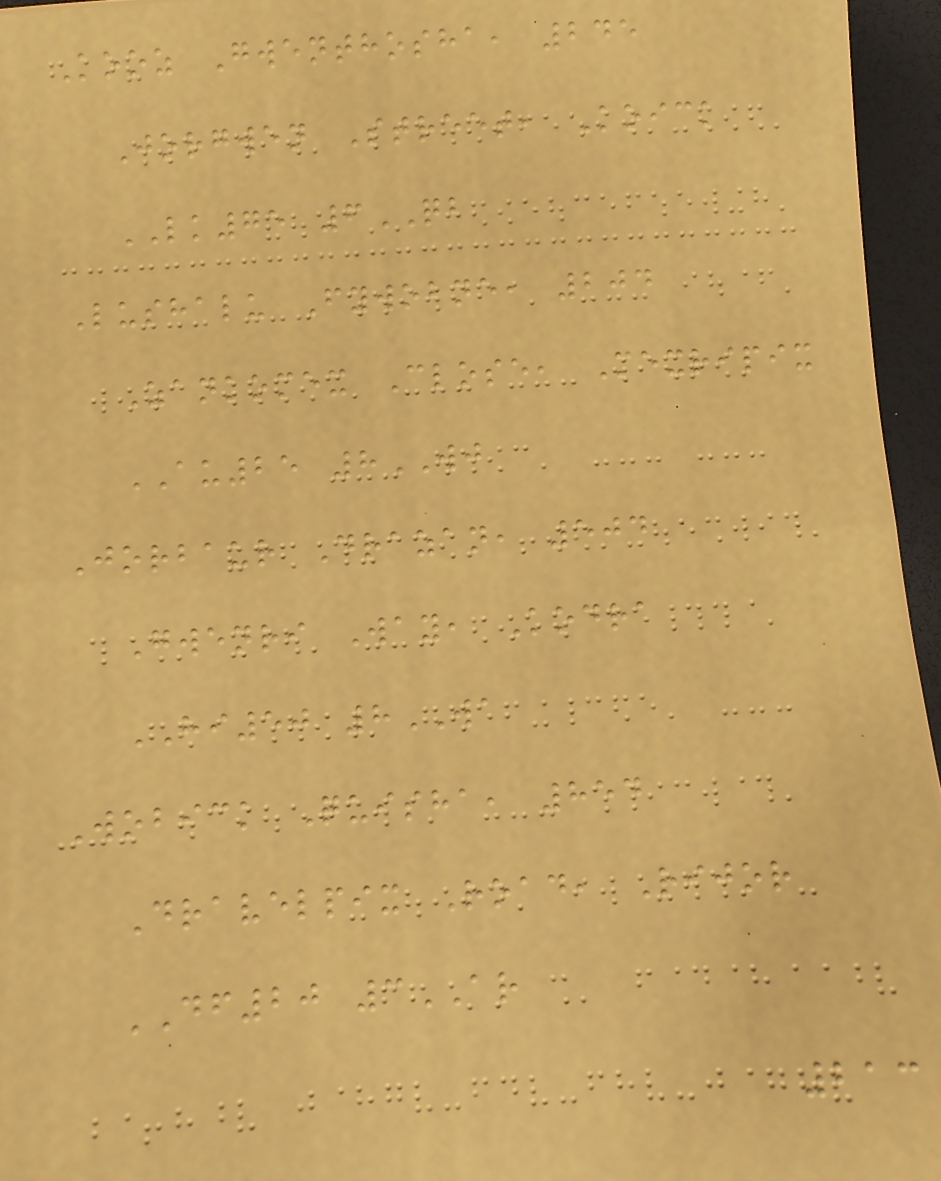Kooz Gwenthosha, 245
Jorgwen Street, Koick
LK75 6QB
Lushalu Fywobne, 204
Zankomex Close, Mexripix
AU25 8WJ
Jorbaur Drazan, 504
Gwenri Way, Kodra
HI50 8WA
Wobick Quisha, 854
Dravelpix Road, Rijor
DF20 3AR
213
